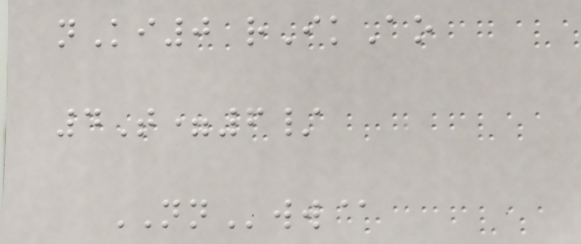nKi0 rIkAo
4T=6/
NNww@
